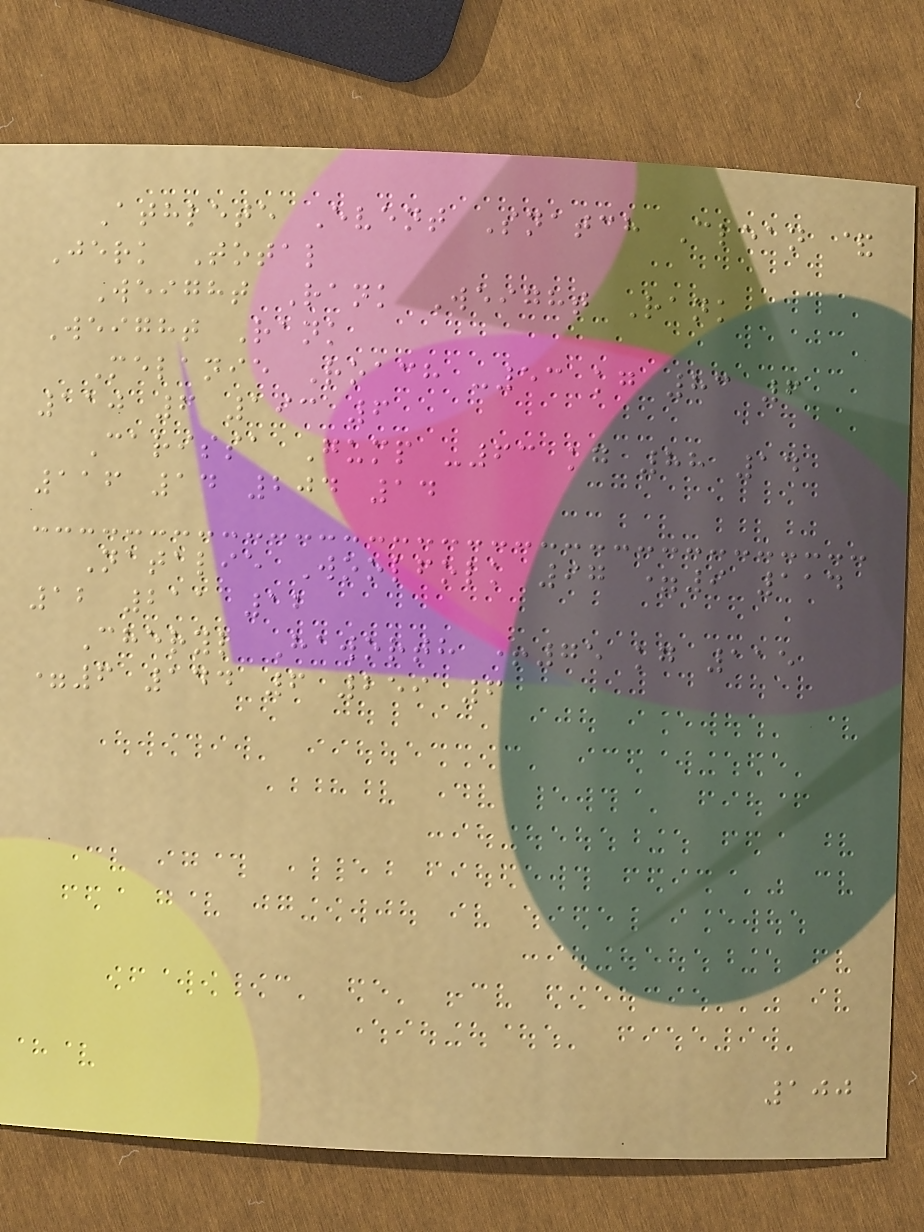Athlete Event Snatch Clean &
Jerk Total
Weight Rank Weight Rank
Weight Rank
Melanie Roach -53 kg 83 6
110 6 193 6
Carissa Gump -63 kg 88 14
116 14 204 14
Natalie Woolfolk 97 =9 114
12 211 12
Cheryl Haworth +75 kg 115
=6 144 6 259 6
100
